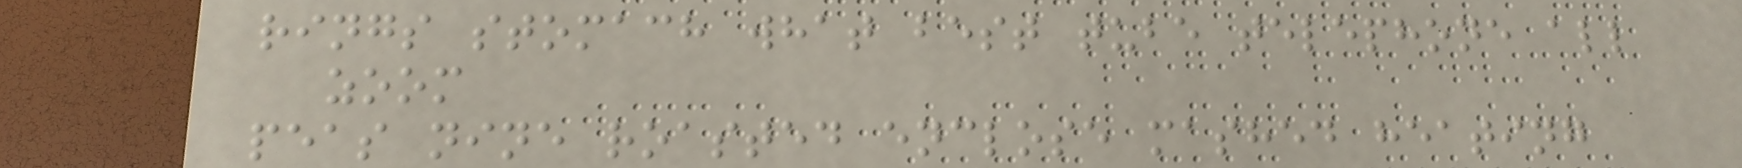rings stomach what best tube telephone all
zoom
peas nine roasted enclose mashed heating
